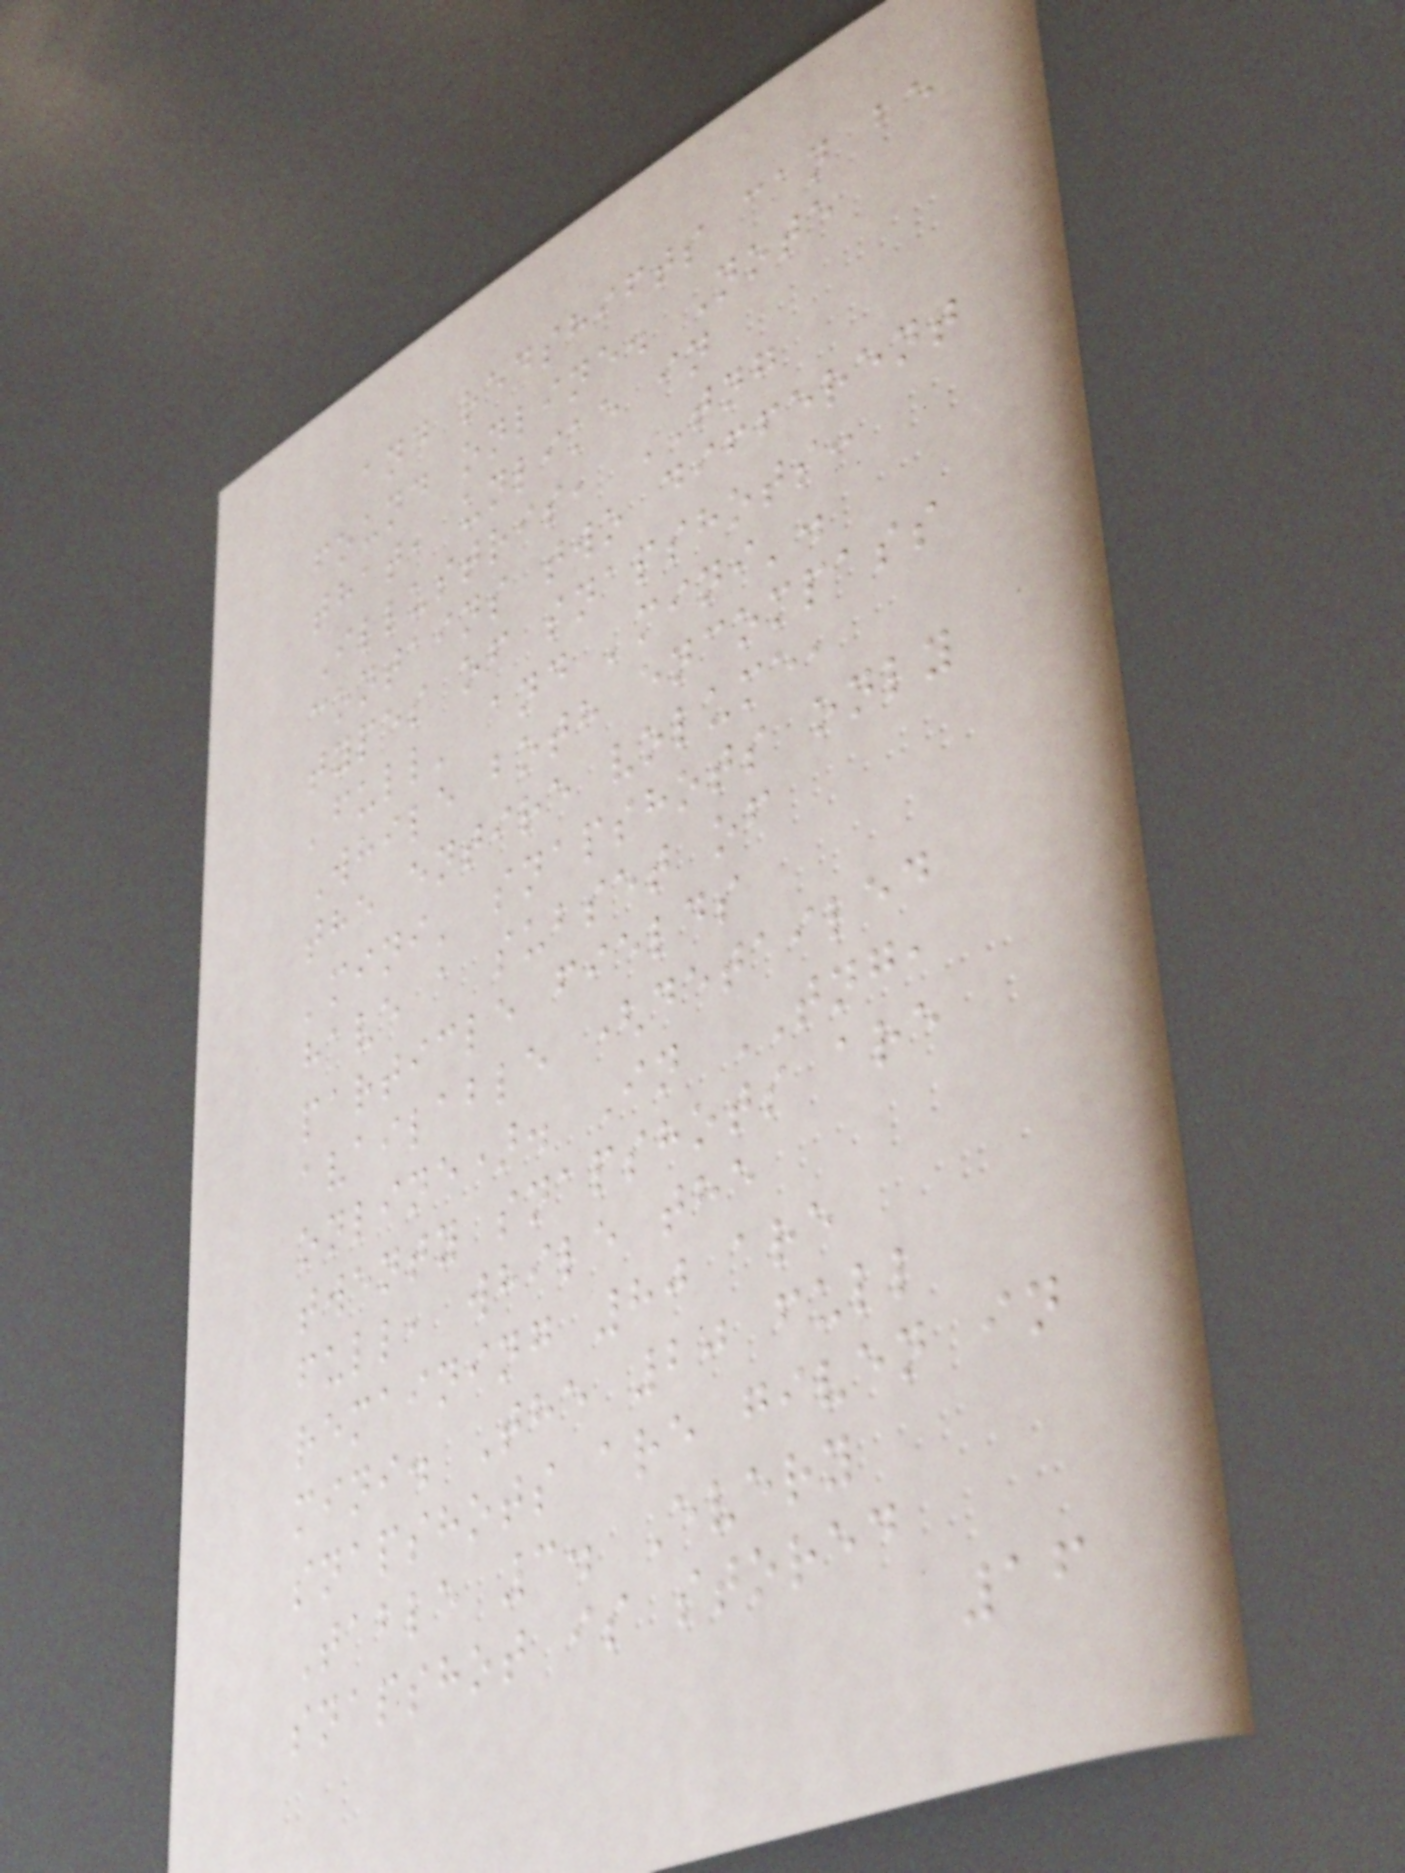and redshifts can be
found online. Note
that, unlike in
Illustris, TNG
contains two different
types of snapshots:
'full' and 'mini'.
While both encompass
the entire volume,
'mini' snapshots only
have a subset of
particle fields
available (detailed
online). In TNG,
twenty snapshots are
full, while the
remaining 80 are
mini. The 20 full
snapshots are given in
Table 3. Every
snapshot is stored
16
